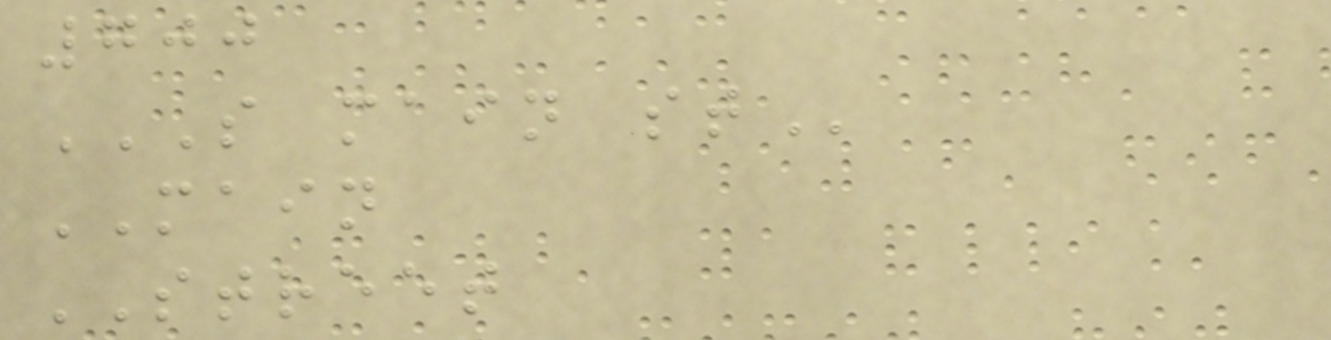700
S MAIN ST
MAIN
STREET
